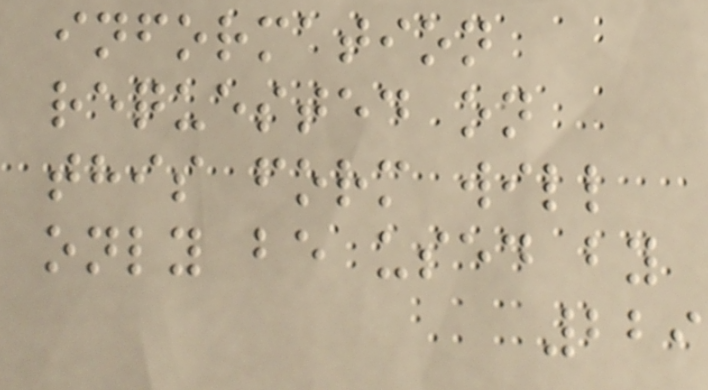information
requested on
this form will
only be used by
229
